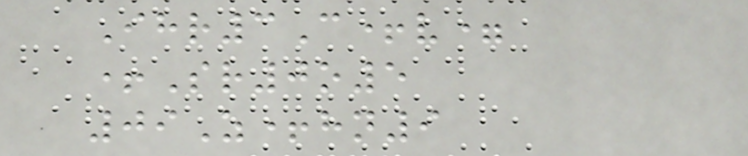Ihr3C+v=
+Sr0o5
09Z+hn9
